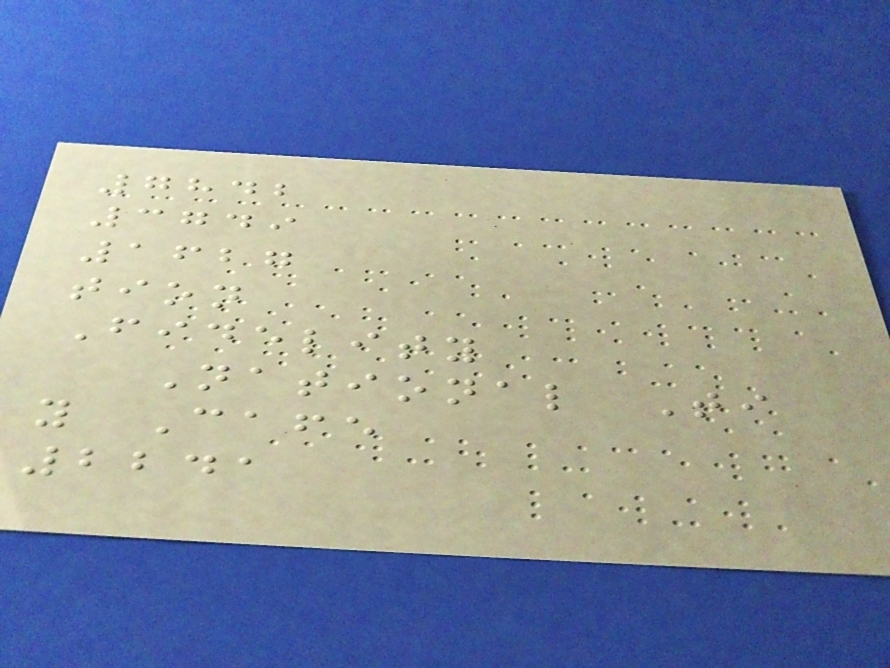7842
3749
1627
tion
Fidelity
National Ti
y Cafe
2241
